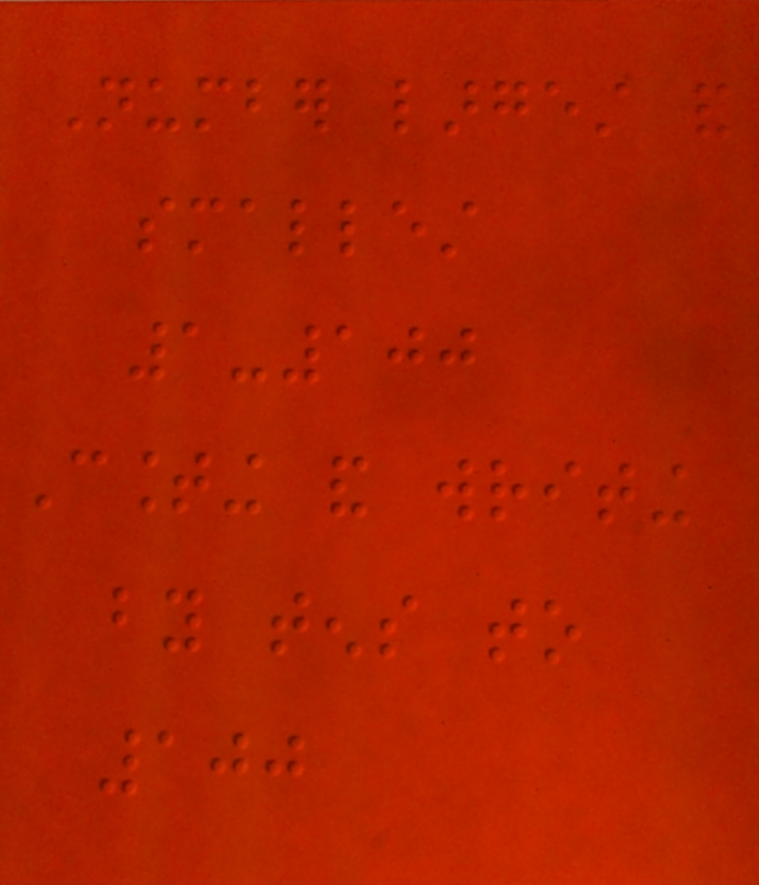Number largest and
smallest
1-100
Counting and writing
by tens to
100
